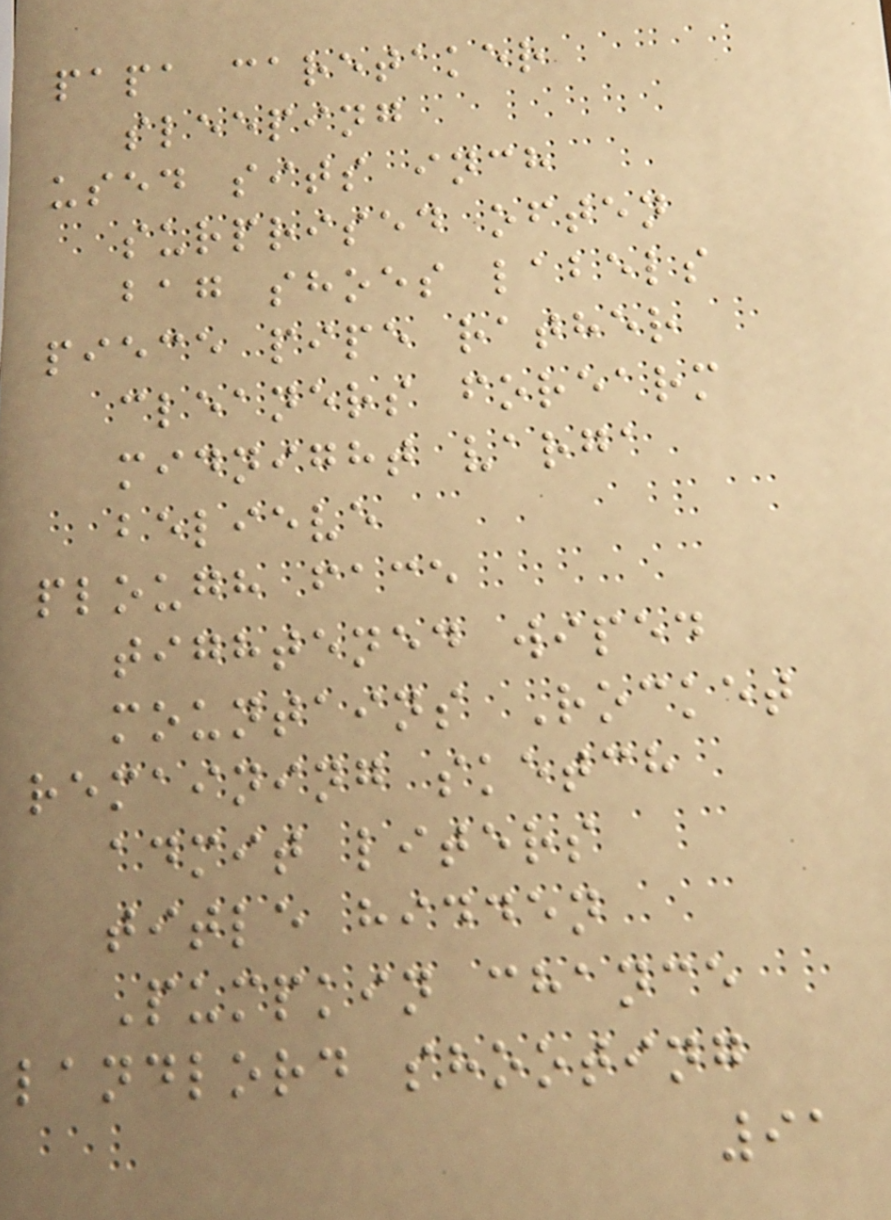papa caretaker
sleeping
used sits inch
surprised often
bag shoes labels
piece pipe rather
cleaners forearm
midnight varga
believe
plough face
tightened wiped
mountains Rocket
remaining sketch
admit liters
title hidden
Pumpkin chance
landlord shooting
91
